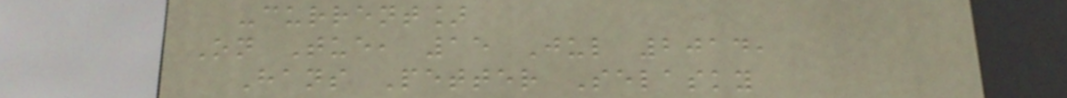-current]
On Tue, 15 Jul 2014,
Hans Petter Selasky
